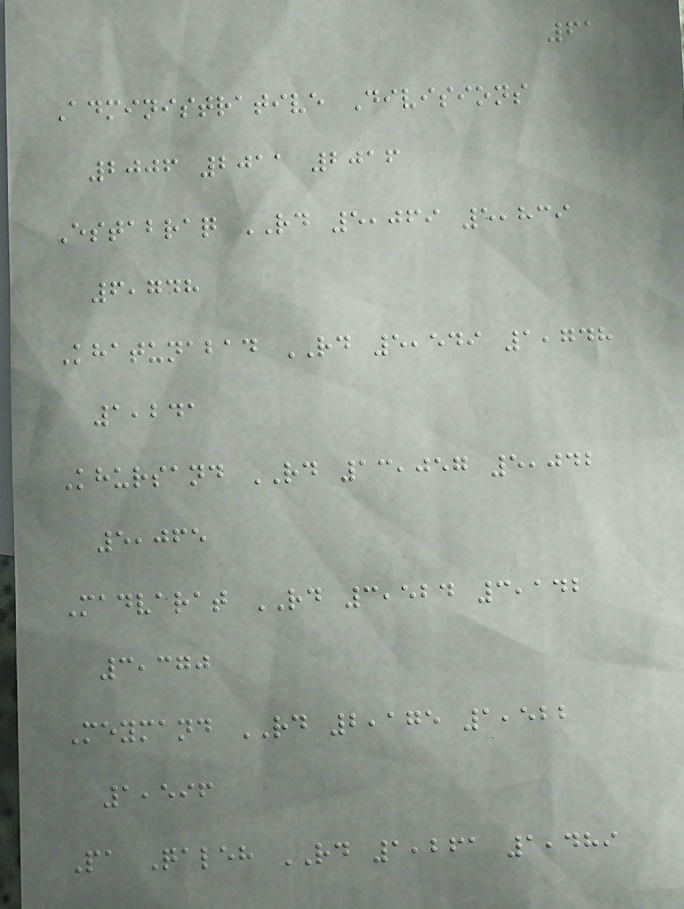61
Administrative Divisions
2006 2011 2016
Estabraq RD 5,069 5,839
6,748
Khatunabad RD 5,549 1,748
1,241
Khursand RD 13,057 5,042
5,065
Madvarat RD 3,524 3,142
3,370
Meymand RD 2,175 1,522
1,596
Pa Qaleh RD 1,261 1,489
